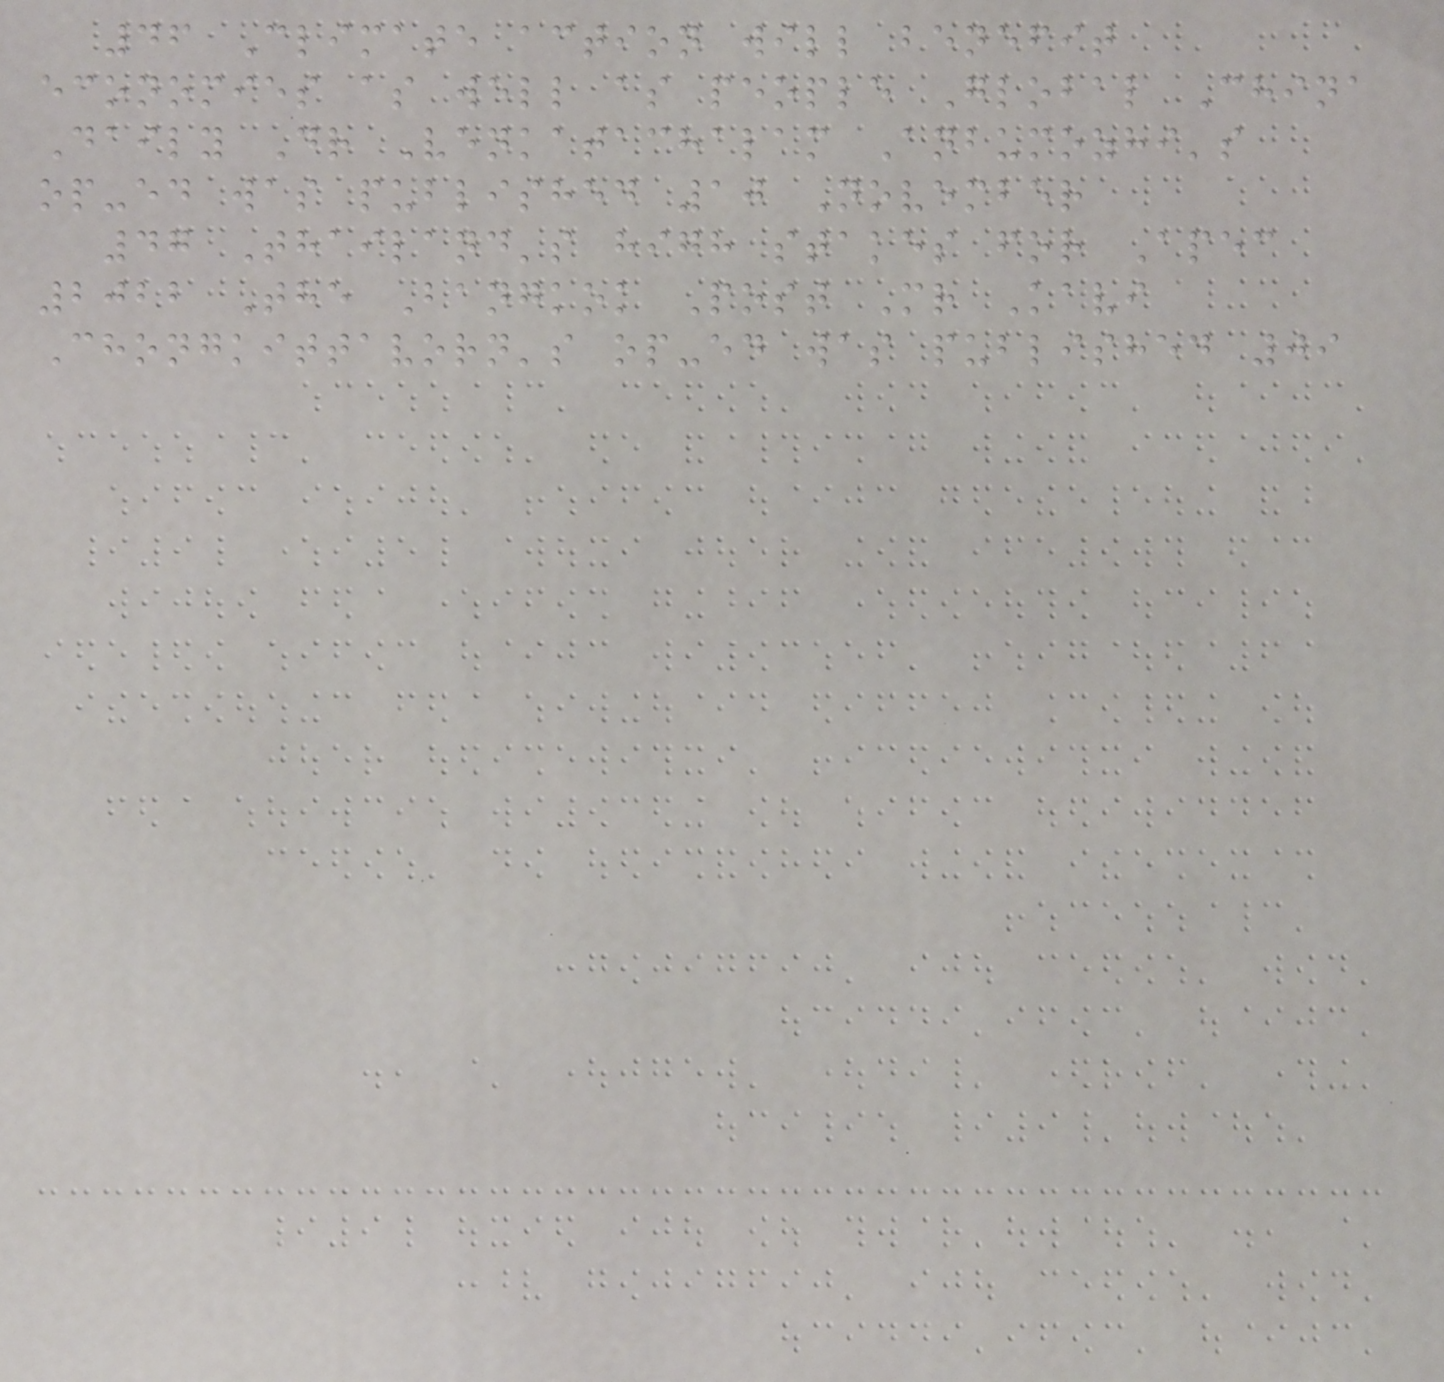46 Climate action will benefit
economies as well as people Global China
Daily Dr Venkatachalam Anbumozhi's
op-ed was published 10 November
47 Thailand's high stakes for Apec
2022 The Bangkok Post Mr Kavi
Chongkittavorn's op-ed was published 09
